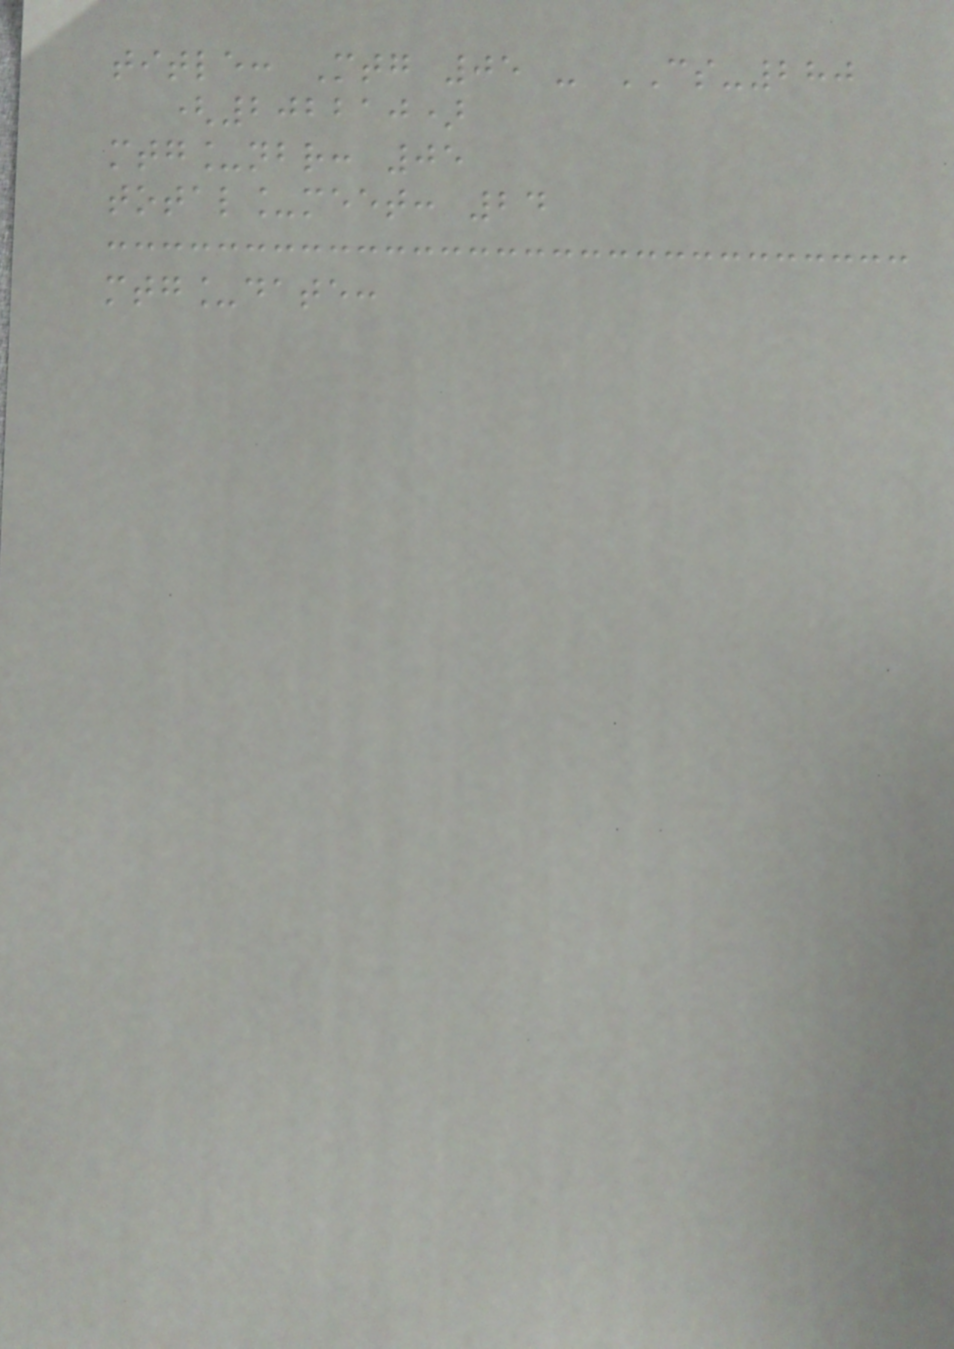title: Mtg 05 - CS-280
(202210)
mtg_nbr: 05
total_meet: 24
mtg_date:
